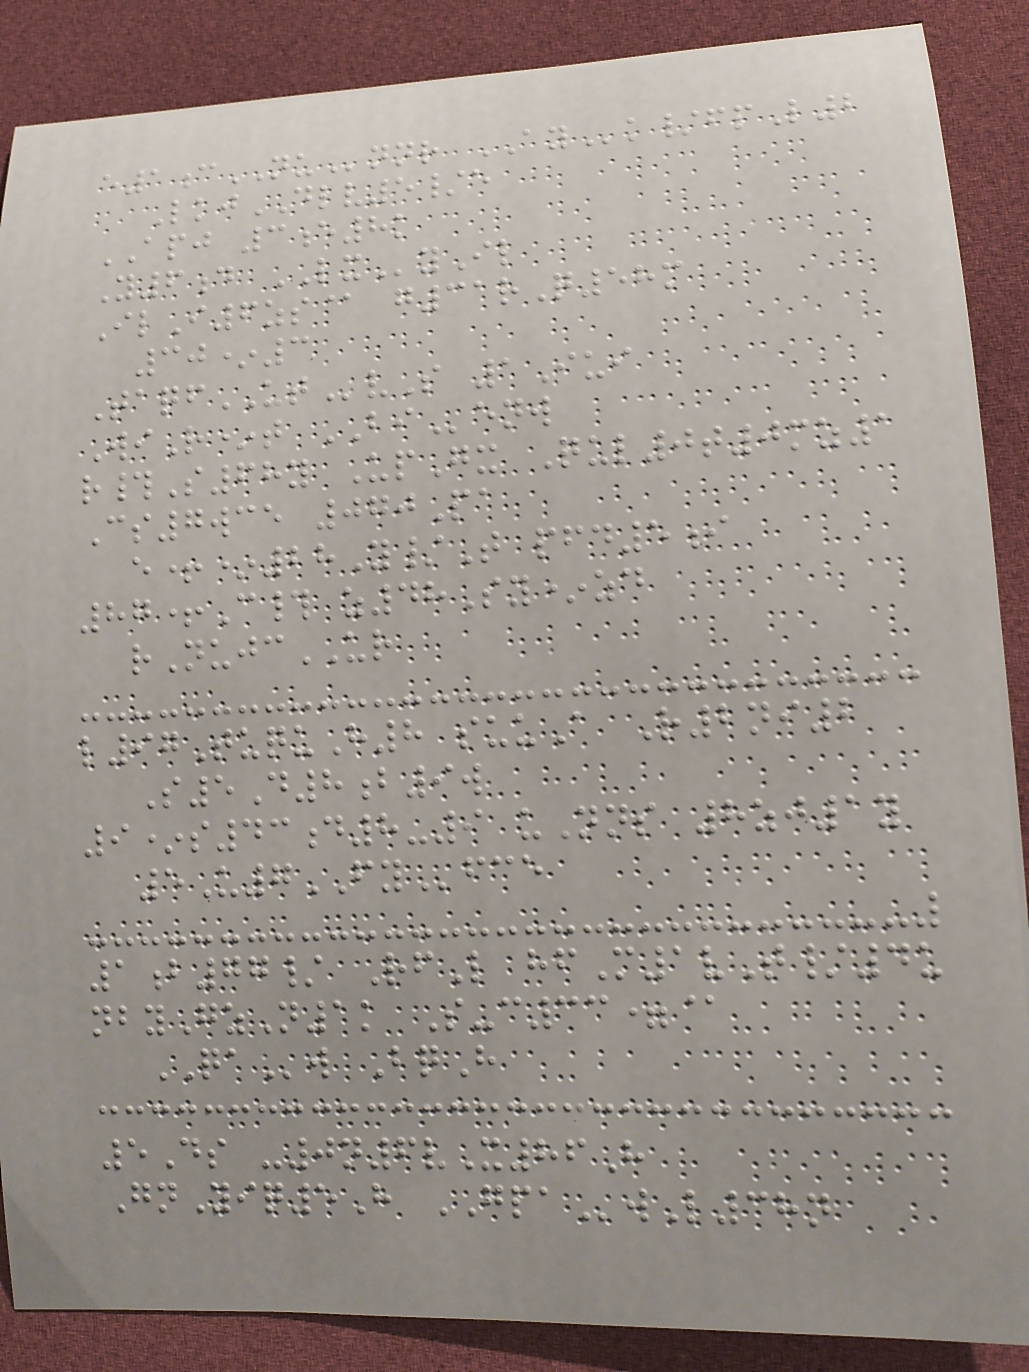e1cNUnnr AYk/fpL2
LkjDLV5/e
APJ 3e8k
Y6d LXyIl
IlI6zs@ g31rQ58m
30*3
TaqfUTvS 1Iui
WiR*t BIenw
r#S68y UpGx Qul0t0mz1
Cs7wce 070Pa
e+*28Y/T pfd5i
87+C# z48Sy*zd
rNujcUR
l97TuquH8 suuA R2ni2
S5D8b9w
9*s43d8-9 uNns 8zj1y
5U7FYfce
1b77/ RfL hfM1vT/4u
nbyGzN1k S-c33=@
QAw BqH
5Ds -0n6vX86H
GnYiq5H GPAwL38n
